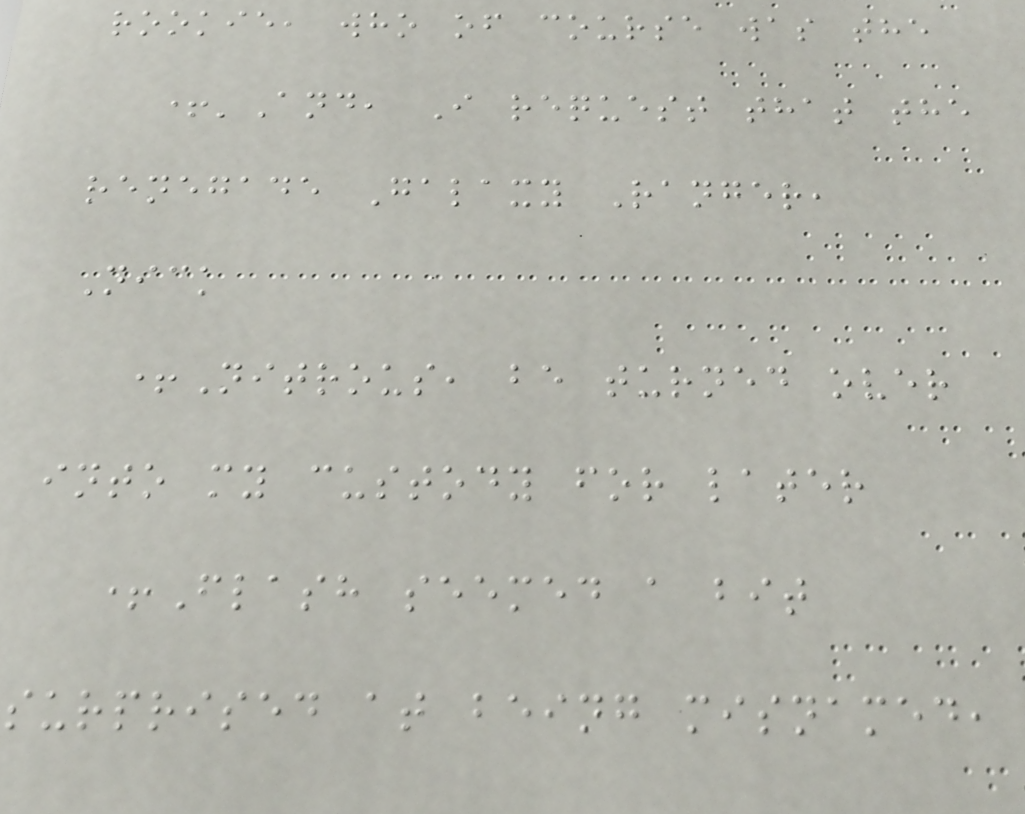rookie, who of course was the
+'And, I request that the
renegade Galaxy Ranger,
Nick
+Nitrous, be turned over
into my custody for later
+Flash seemed a bit
surprised at being misnamed,
